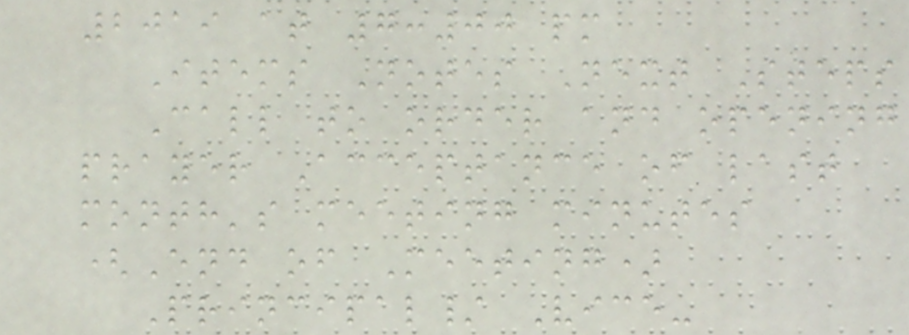2019 at 7:00 pm
Items Notes Next Steps
Call to order and opening
prayer Acceptance of last
month's meeting minutes
(End of Meeting)
Principal/ Vice-
